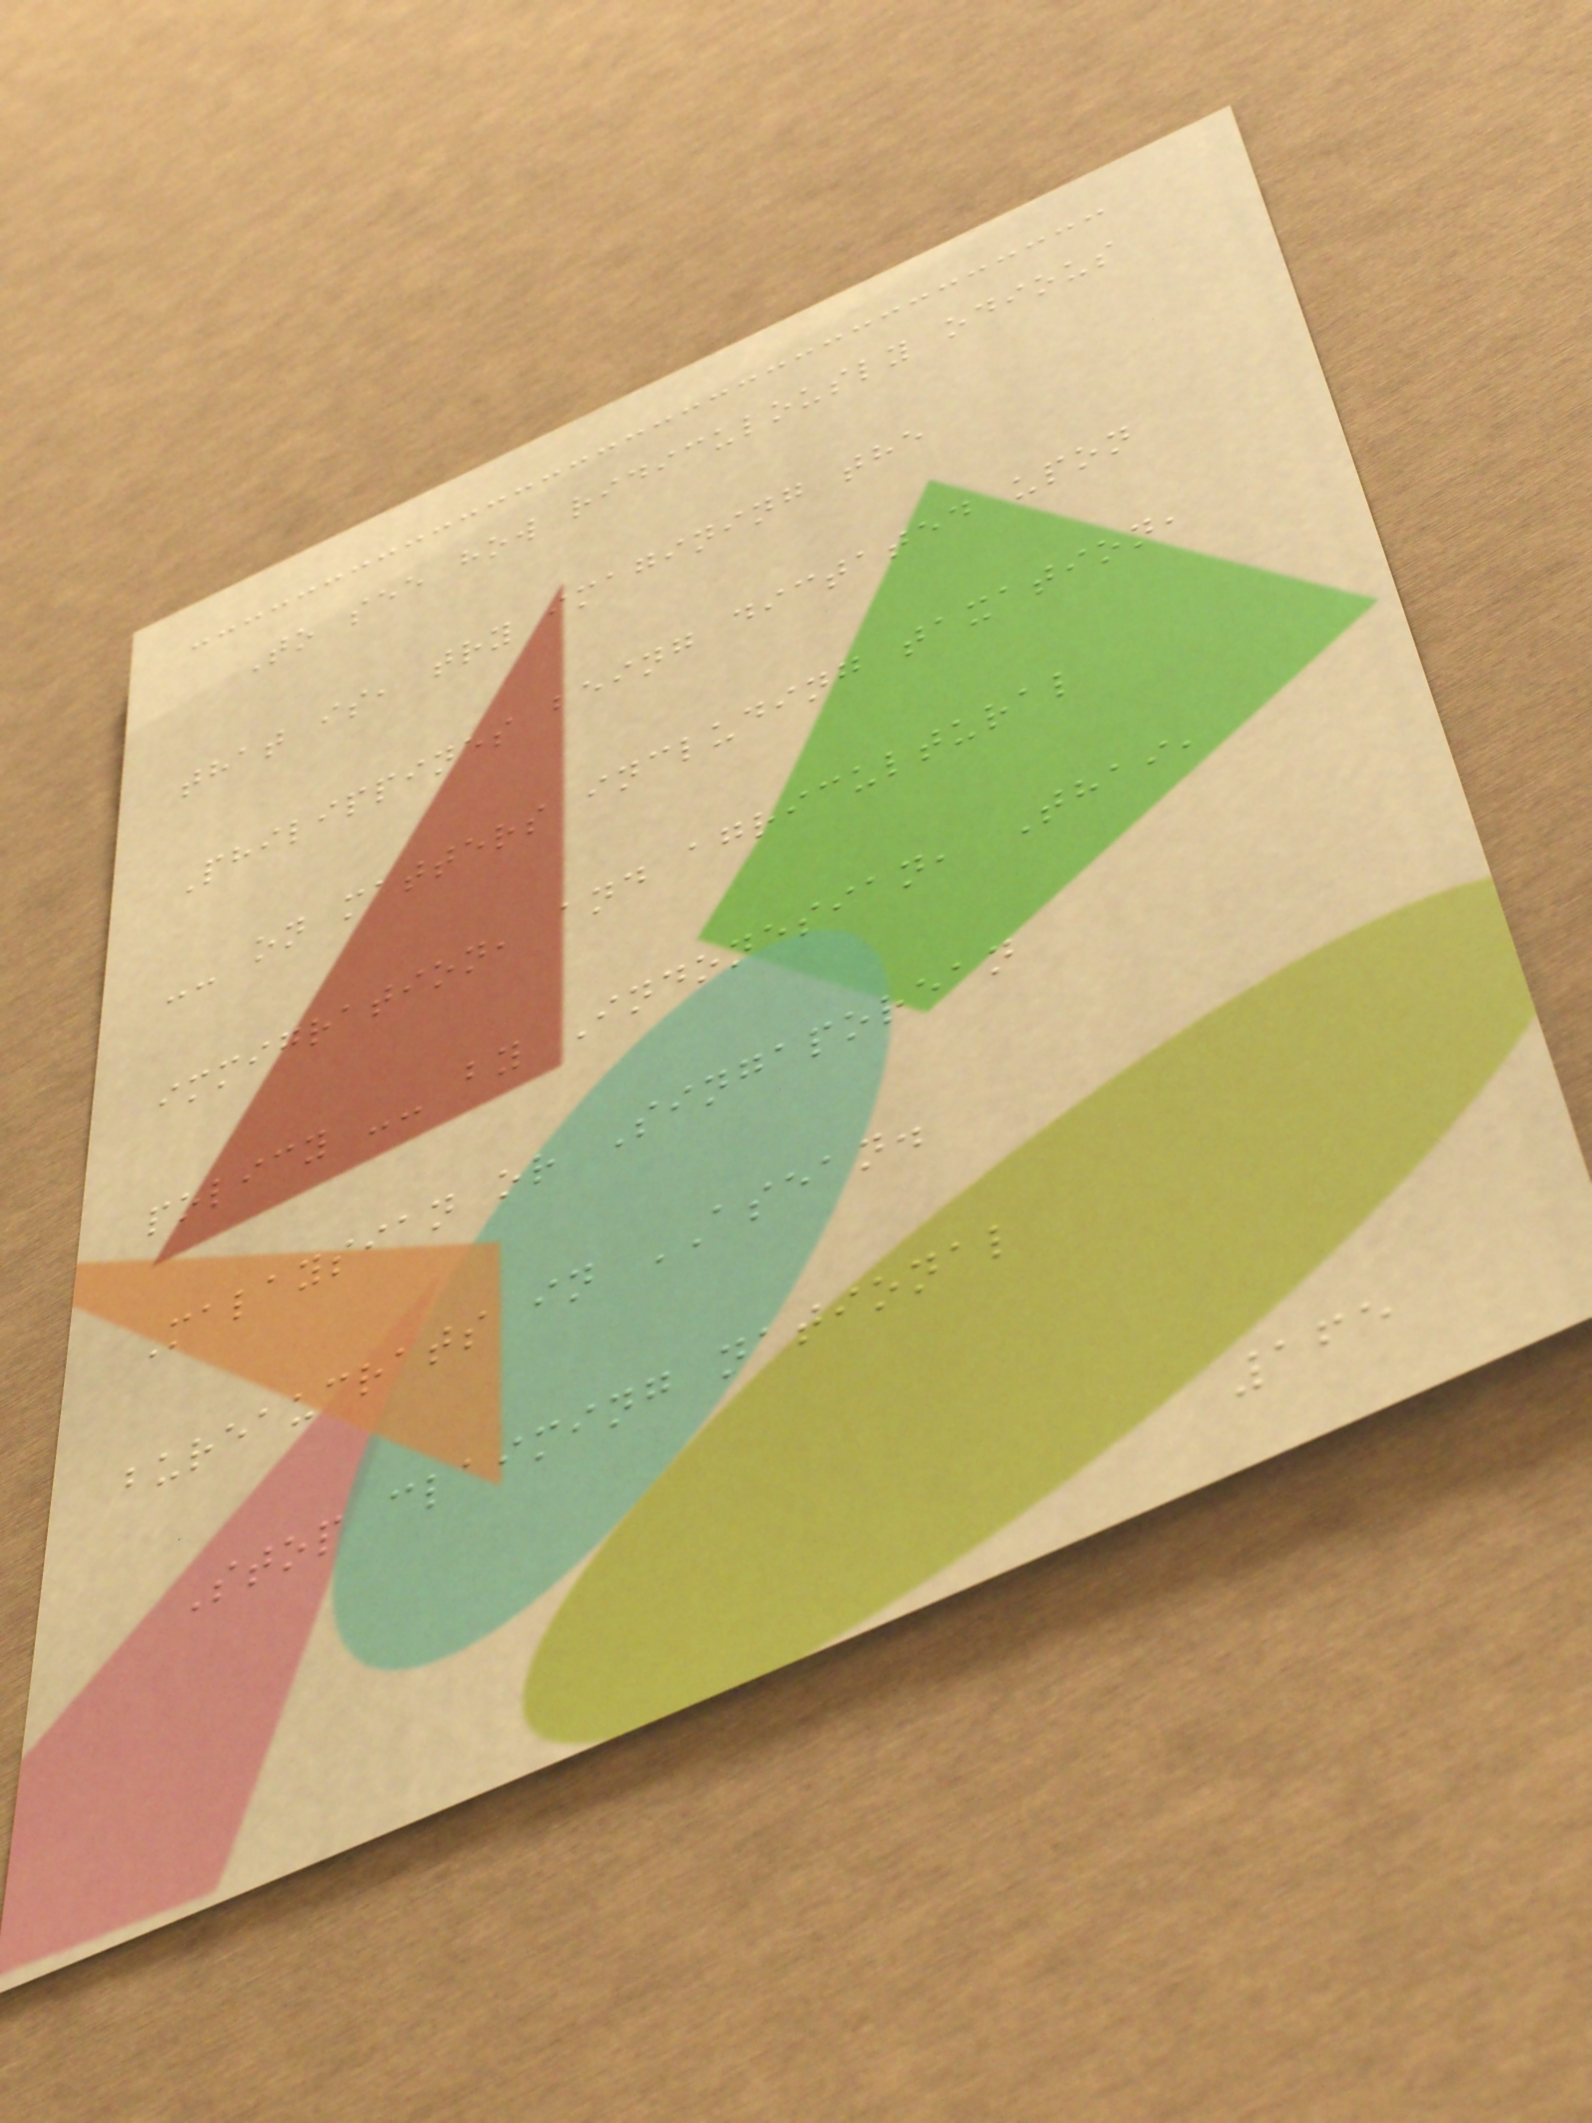To see how ridiculously odious
that is, try imagining the
Philippines being dictated upon
-- on matters including taxation,
immigration, and agricultural
policy -- by Indonesian, Thai,
Malaysian or Singaporean
bureaucrats in ASEAN.
Stop claiming national
165
